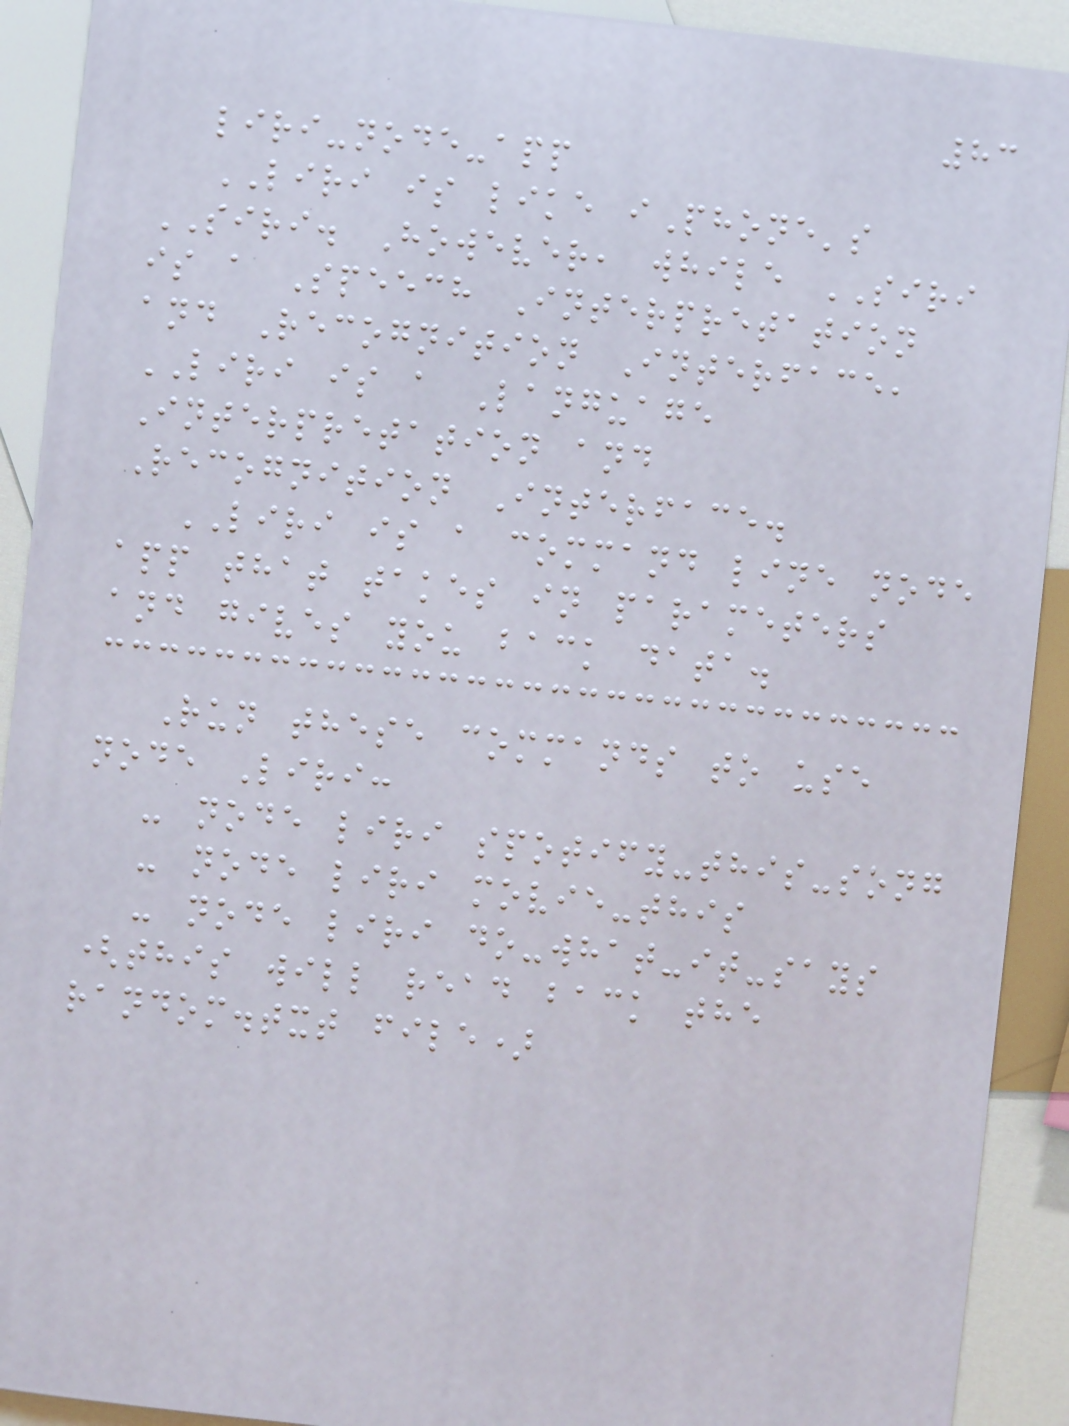83
liri-node-app
LIRI is like iPhone's
SIRI. However, while SIRI
is a Speech Interpretation
and Recognition Interface,
LIRI is a Language
Interpretation and
Recognition Interface.
LIRI is a command line node
app that takes in parameters
and gives you back data.
Run these commands to use
node Liri:
- node liri spotify-this-song
- node liri movie-this
- node liri do-what-it-says
(this will read back the
random.txt file)
